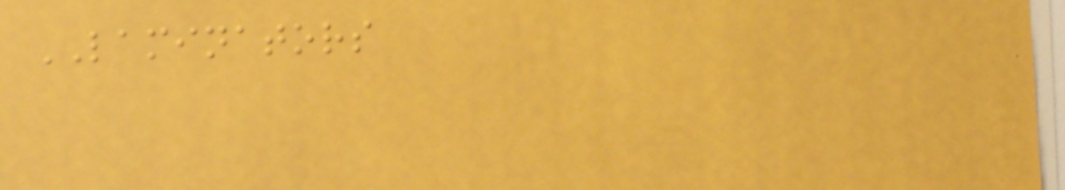LAMINATORS
